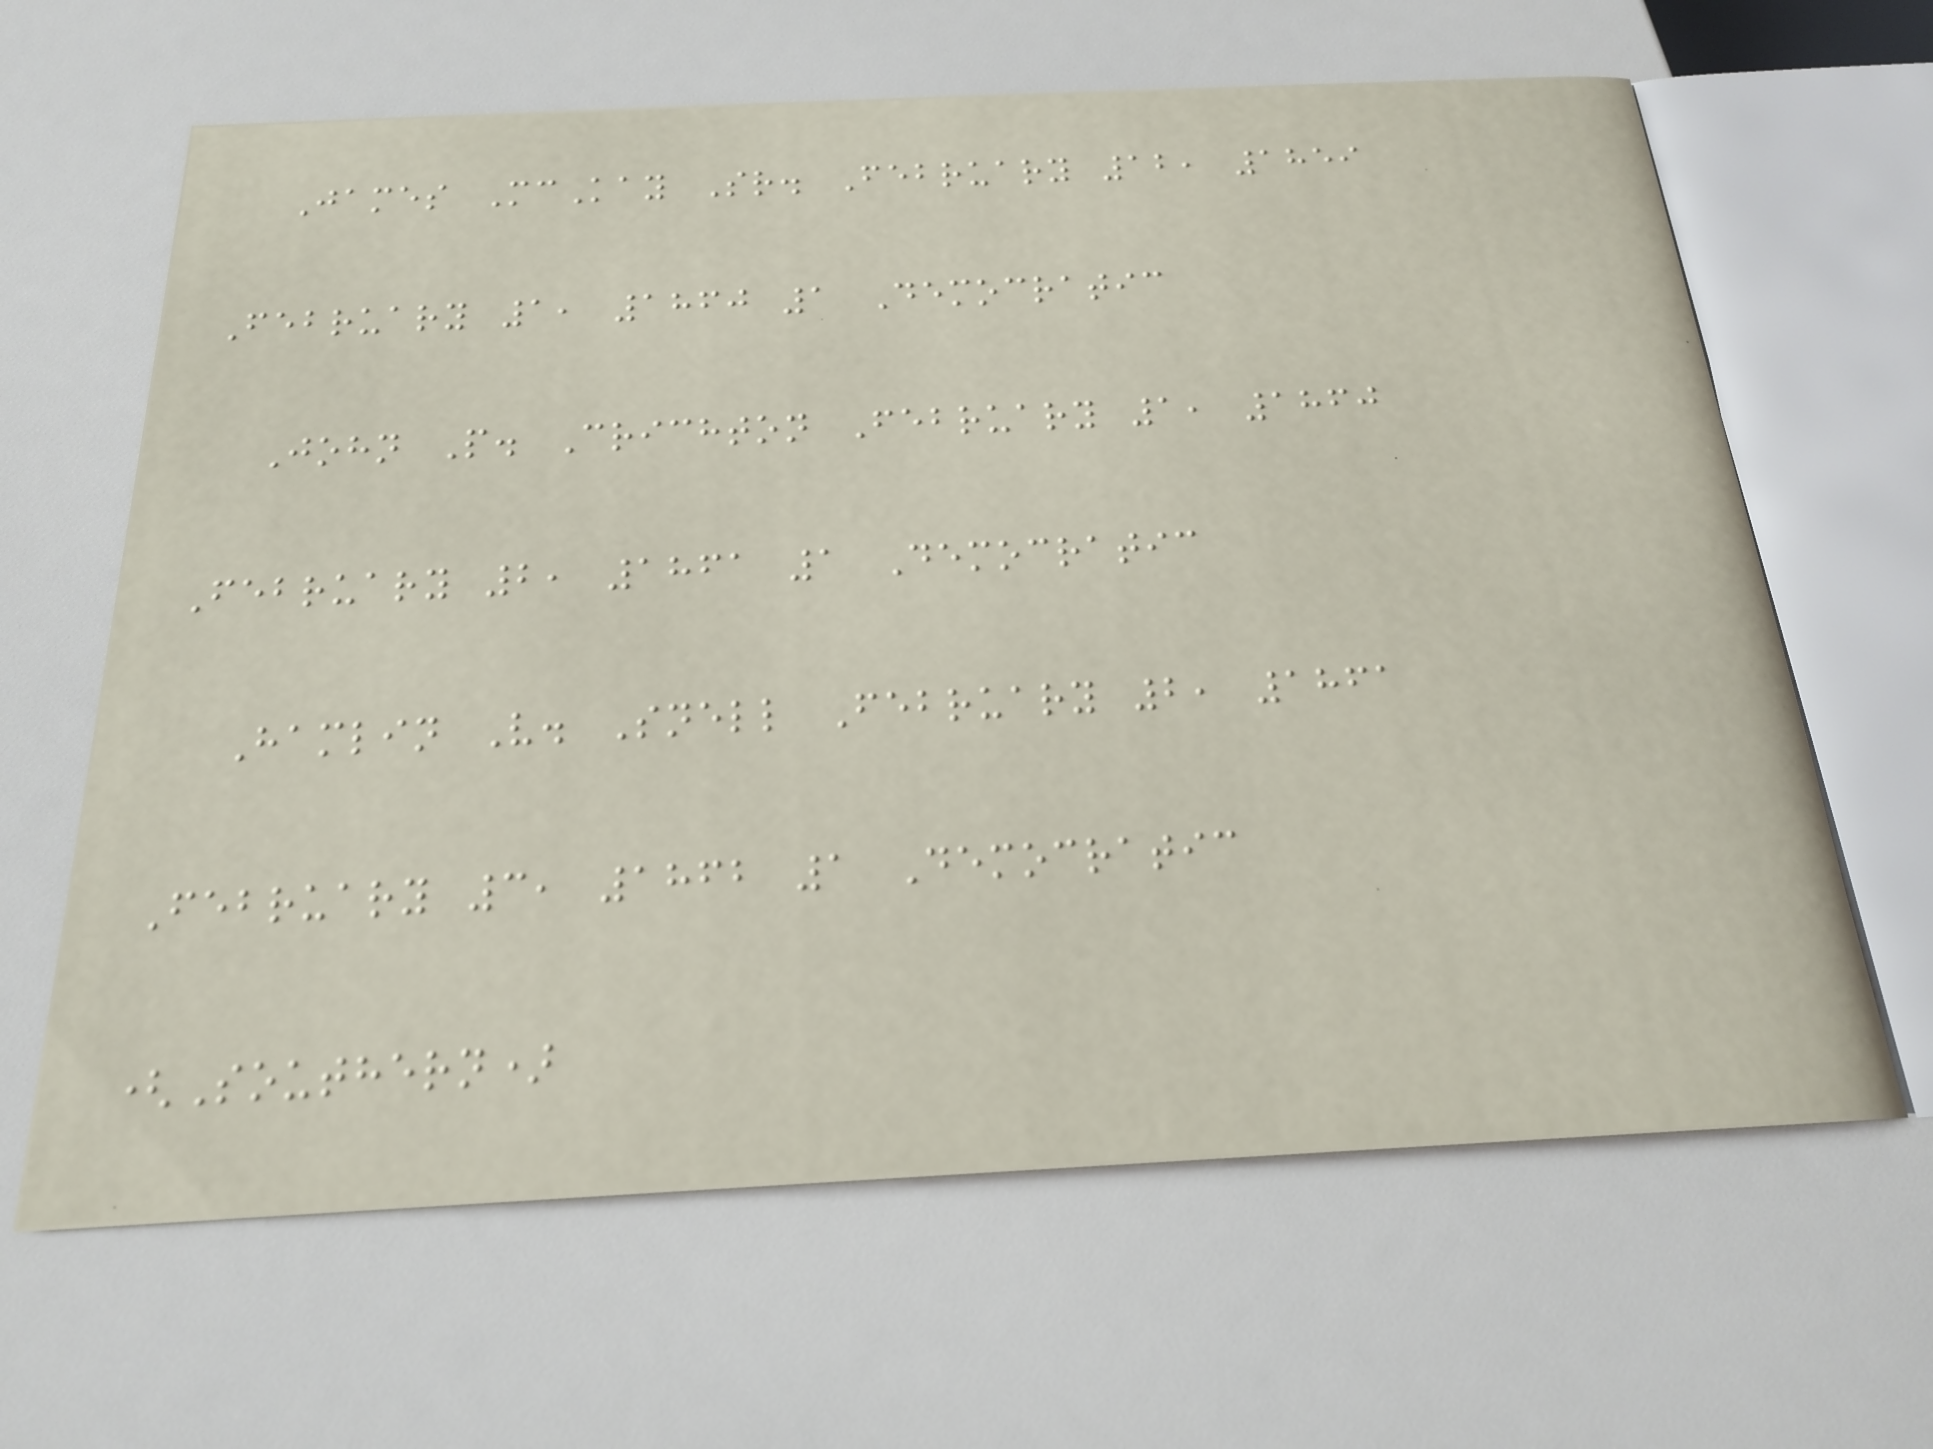James McKay Sr. February 12, 1859
February 1, 1860 1 Democratic
John P. Crichton February 1, 1860
February 2, 1861 1 Democratic
Hamlin V. Snell February 2, 1861
February 3, 1862 1 Democratic
(Southern)
